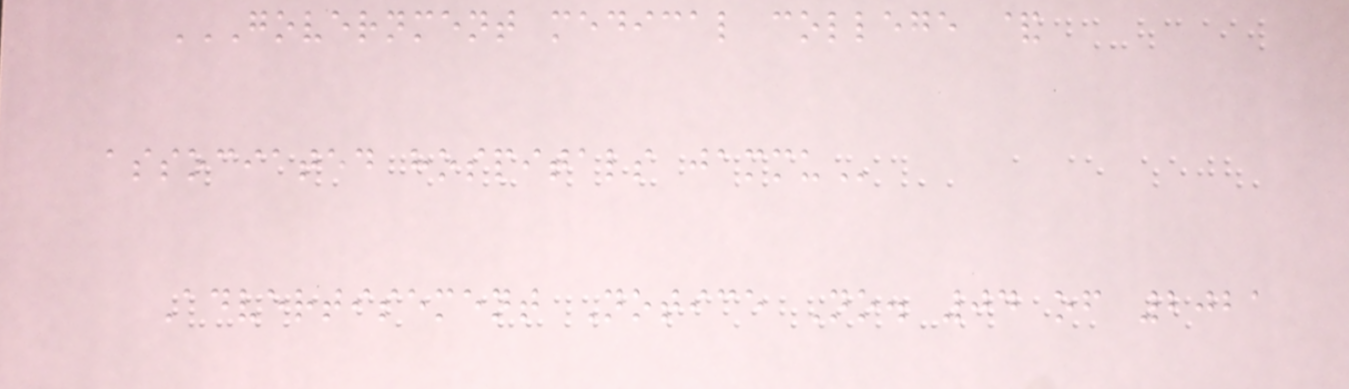GOVERNMENT MEDICAL COLLEGE &
ASSOCIATED HOSPITALS JAMMU
Advertisement Notice No. 04 of 2021
